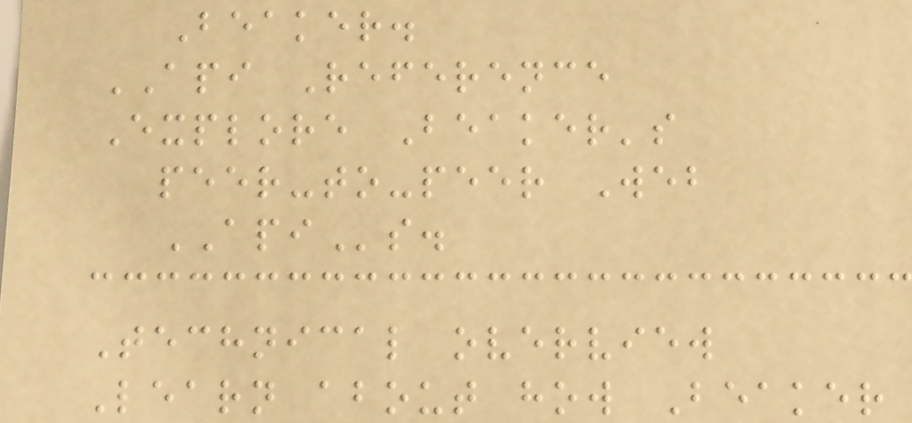Beaker.
API Reference
Explore Beaker's
peer-to-peer Web
APIs.
Technical overview
Learn about how Beaker
